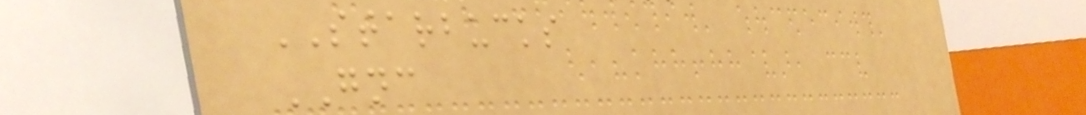STARBUCKS
GNC
